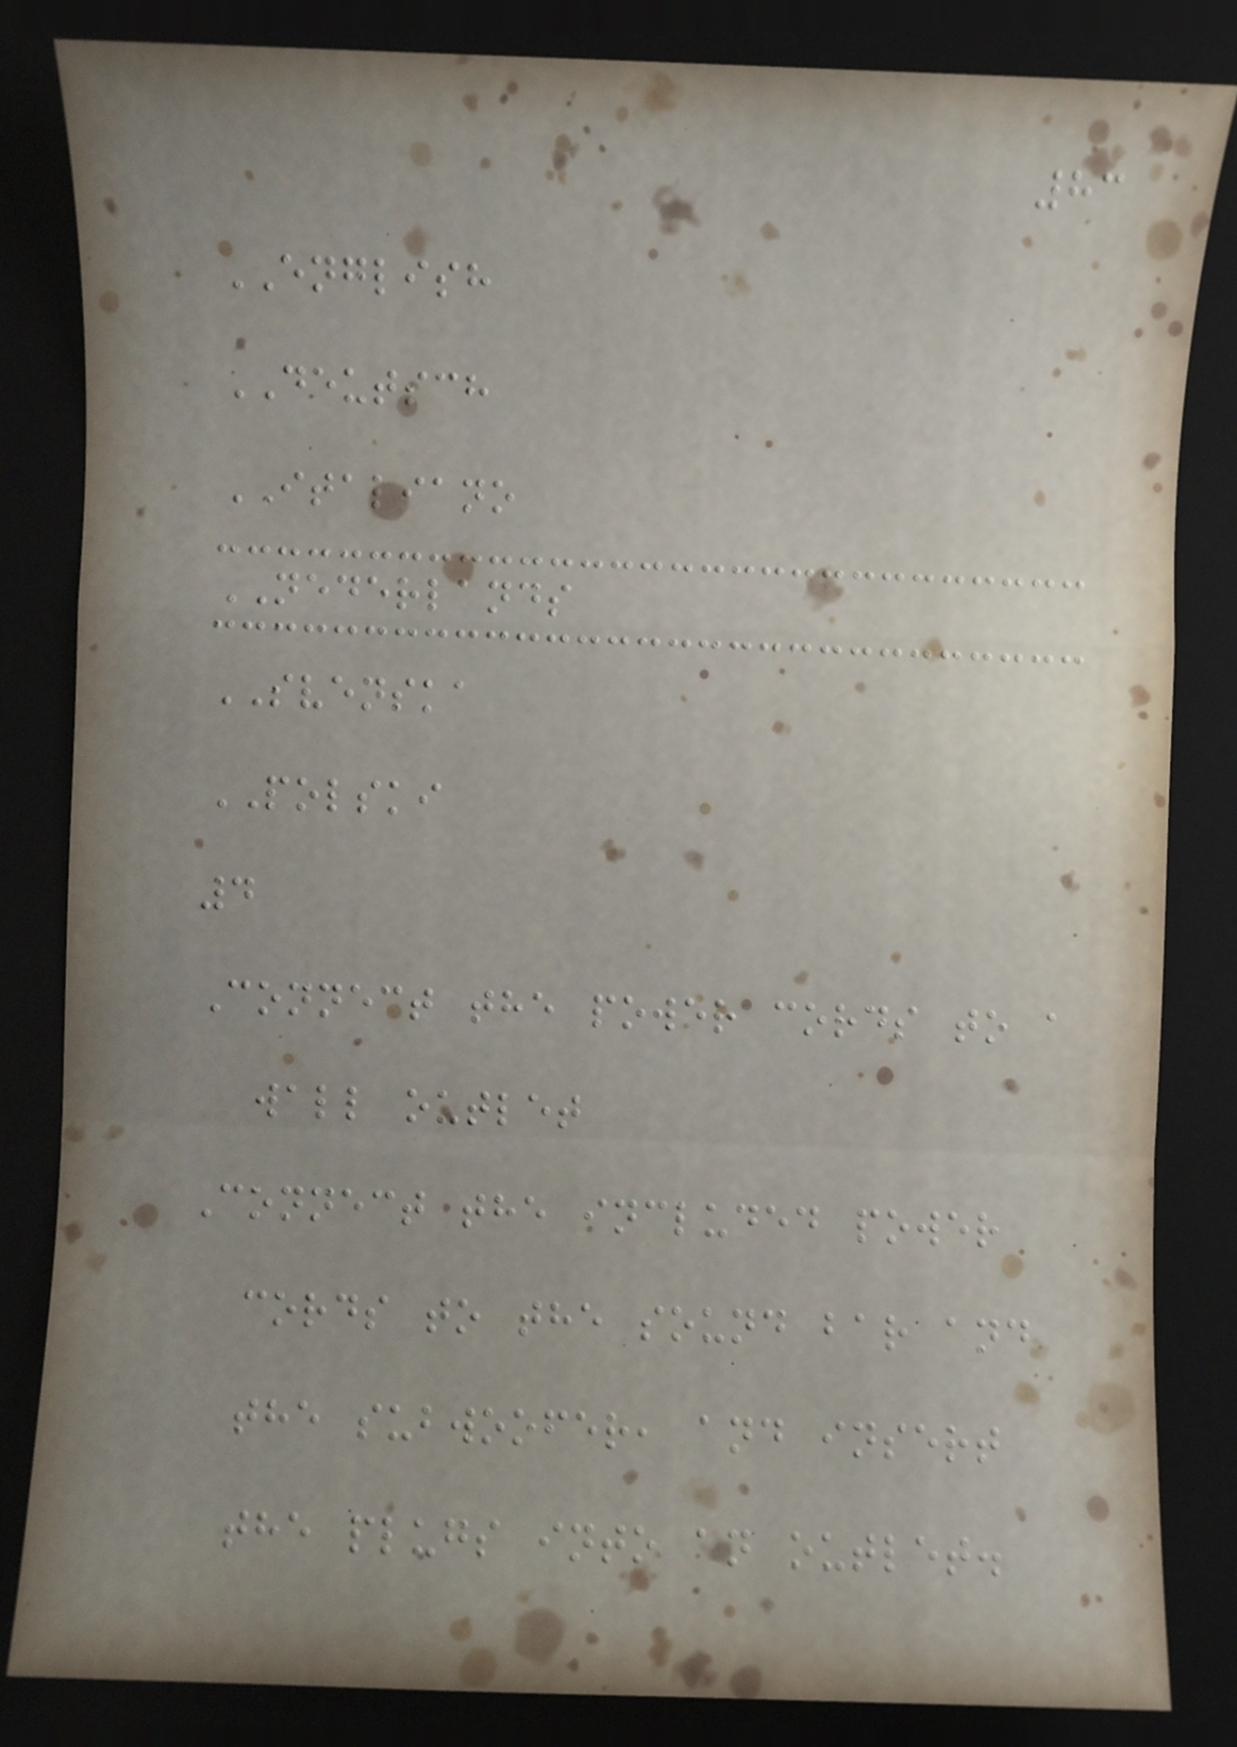83
ENGLISH
DEUTSCH
ITALIANO
NEDERLANDS
SVENSKA
POLSKI
4
Connect the power cords to a
wall outlet
Connect the included power
cords to the sound bar and
the subwoofer, and insert
the plugs into an outlet.
